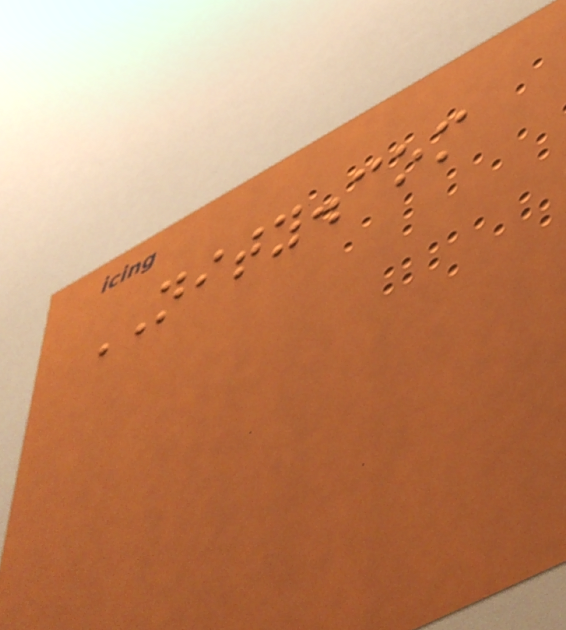NITY.com
